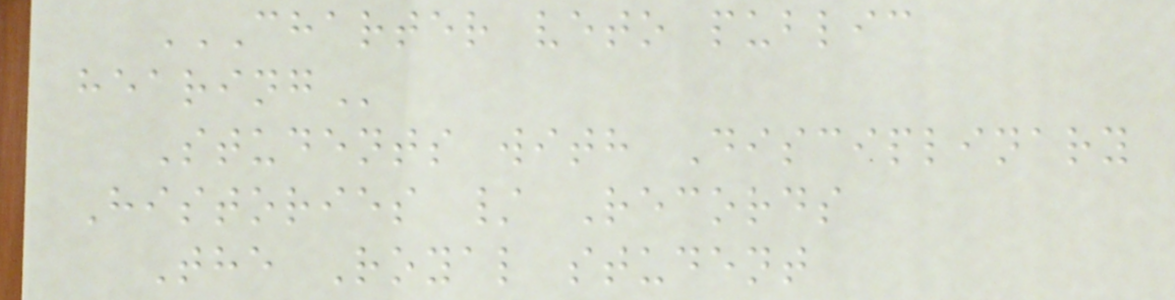CHARTER VETO PUBLIC
HEARING
Students with Disciplinary
Histories / Records
The Royal student
